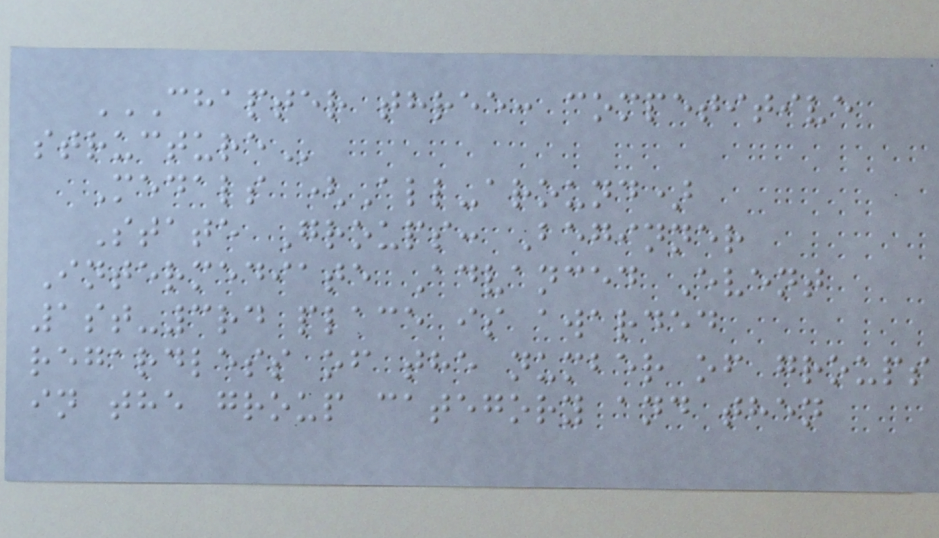CHAPTER THREE: COMPETITIVE
STRUCTURE
Medals (All-around)
State Groups: Beginner
Intermediate Advanced Event
1st-3rd place is awarded
regardless of the number of groups
in the group category and then
